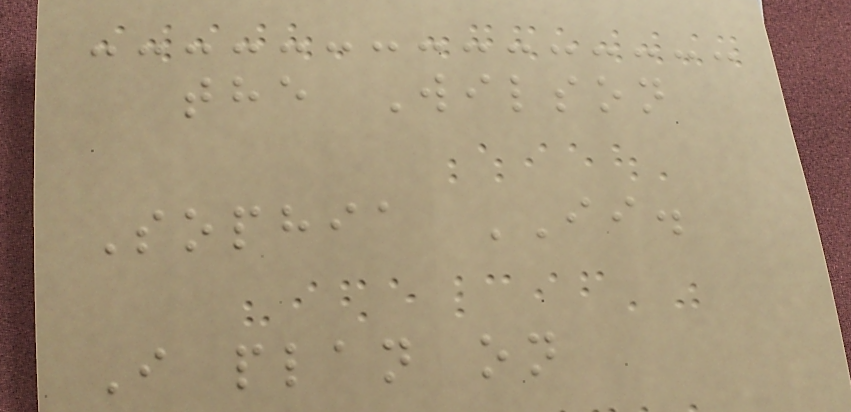the Wilson
Sophia II.
I plan on
